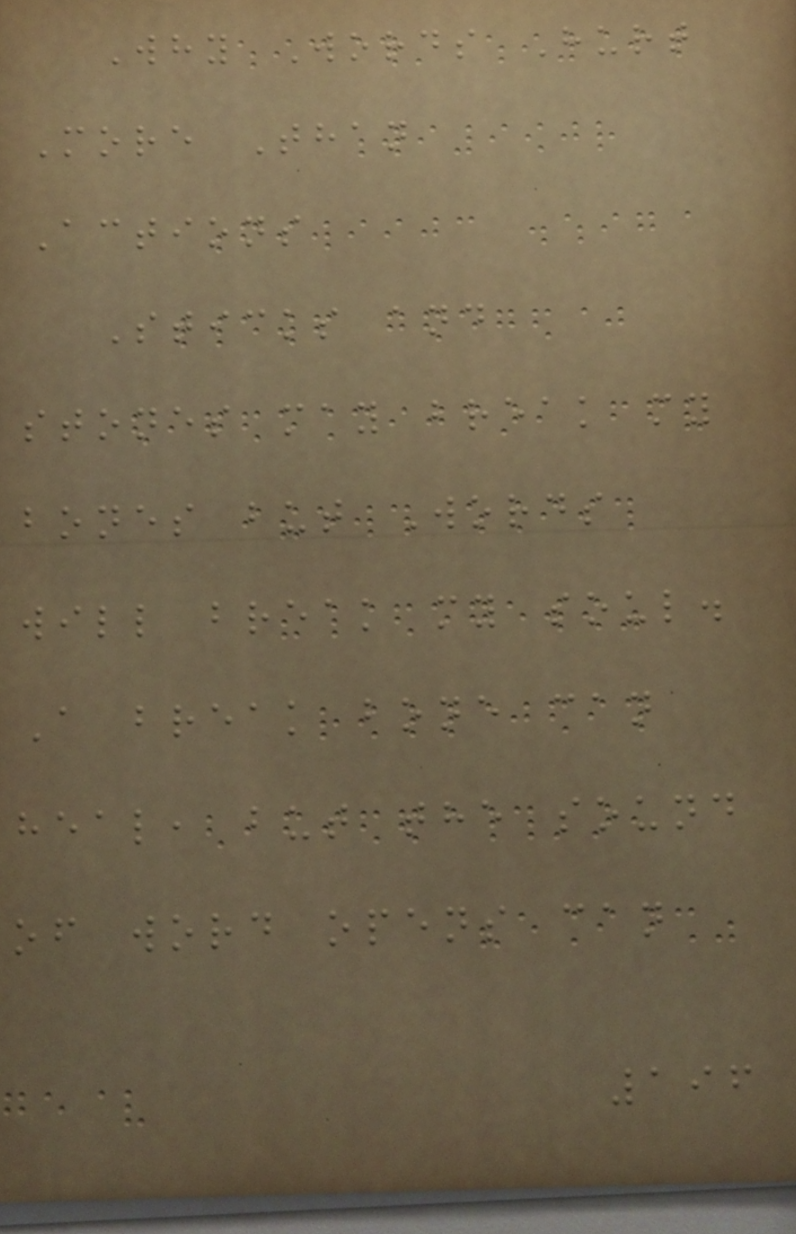Why Words Hurt
More Than
Actions
Sticks and
stones may break my
bones but Words
will break my soul.
A break bone can
heal, but the sound
of word opens can
196
